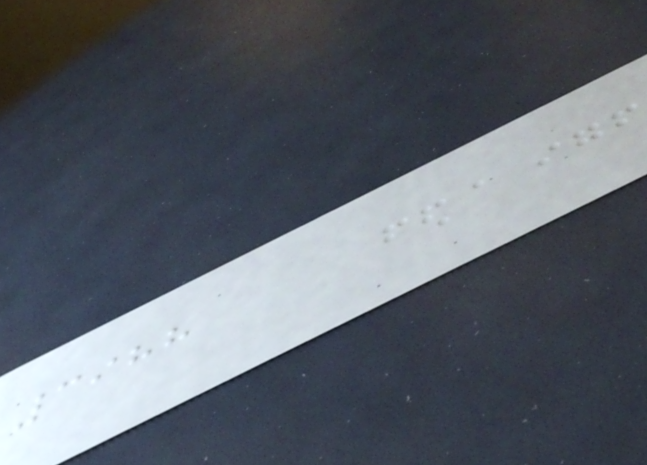3988
